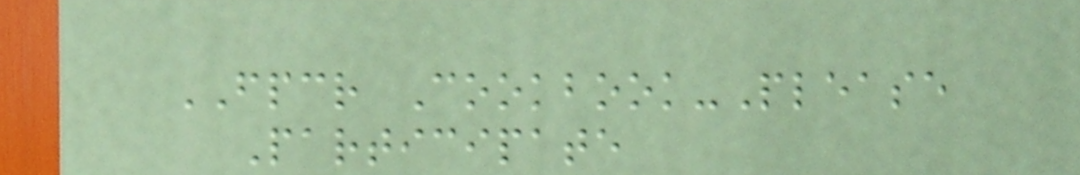FPCR Cookbook-Please
Participate
